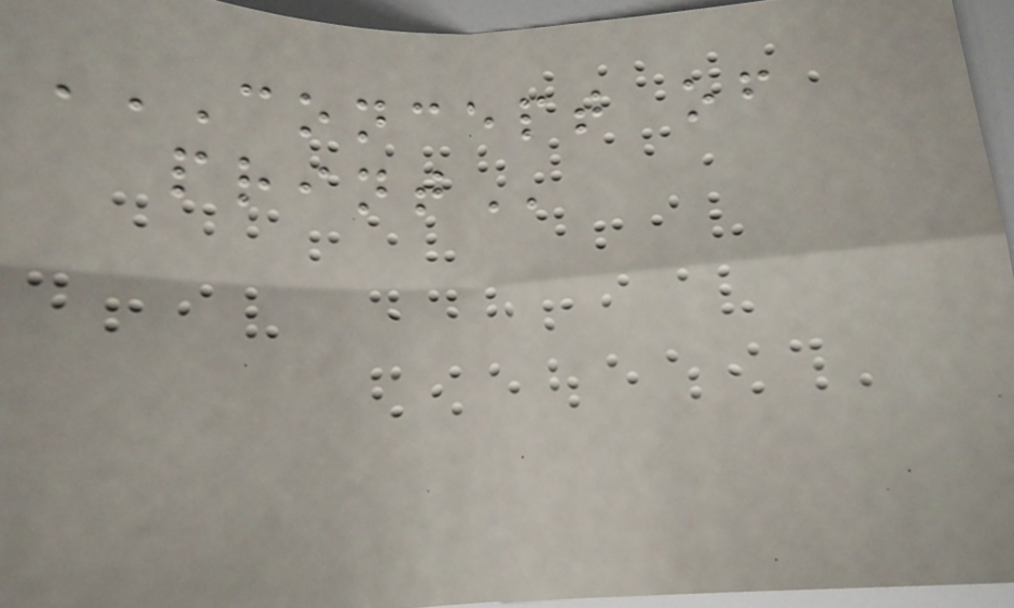CONCEPT OF
PRINT
